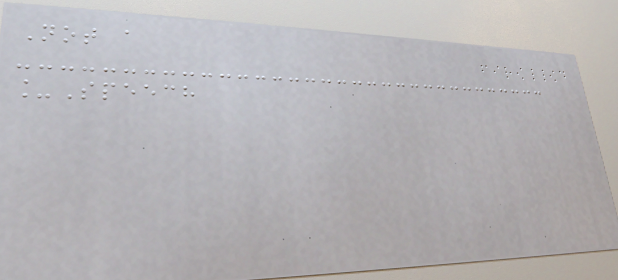Not a
_Speech
